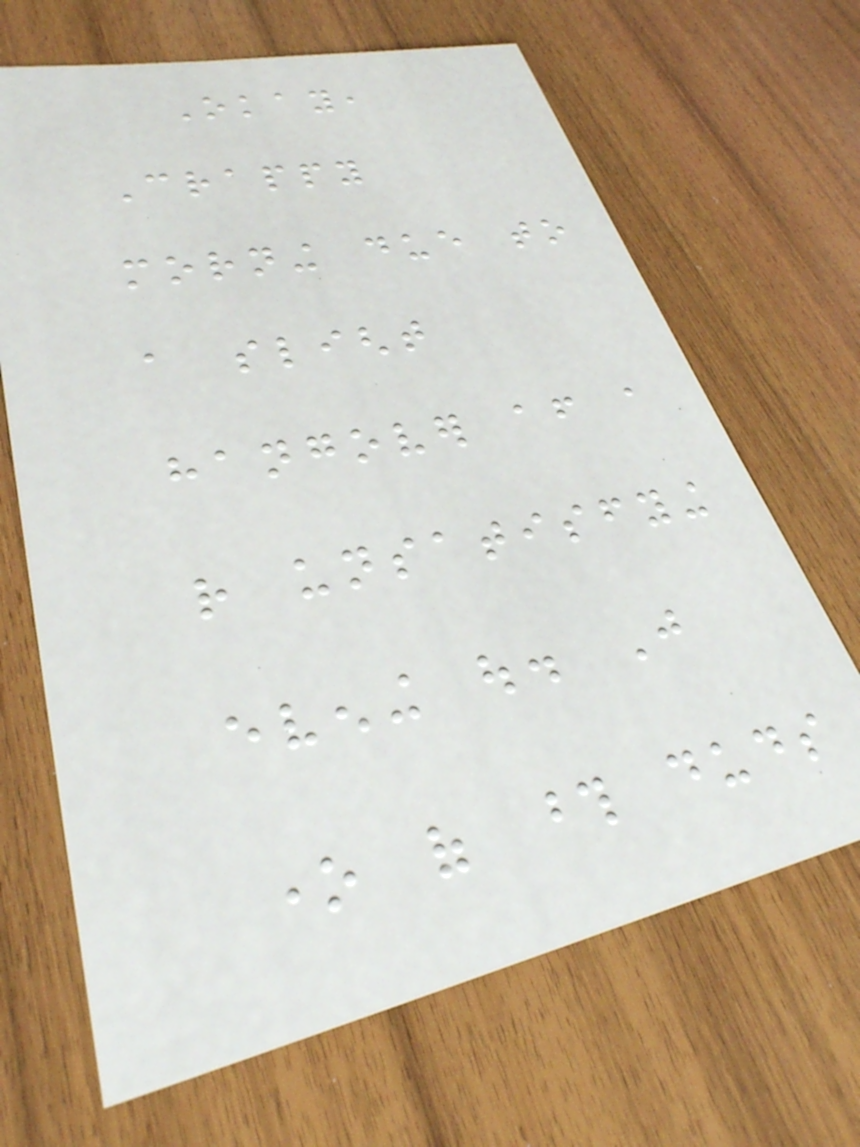Okay,
Crappy
morning due to
a slight
hangover after a
rather unsatisfying
evening out. Just
one of those duds
